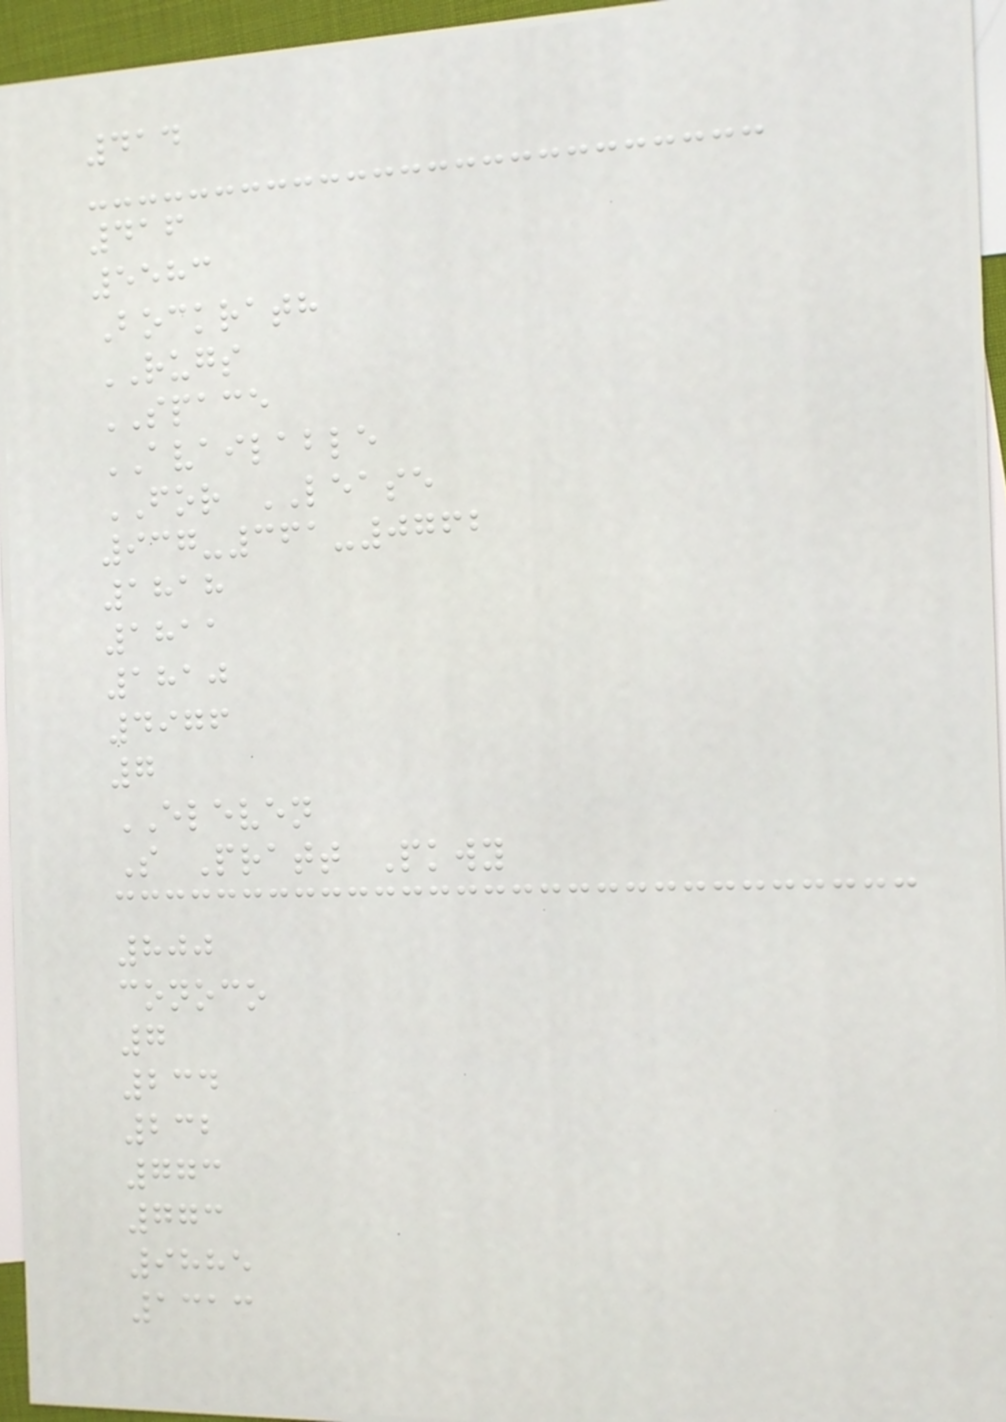414
416
5583
Bockrath
RUGS
SPACE
AVAILABLE
FOR LEASE
937-361-0762
1818
1811
1810
4976
7
ELEVEN
S Pratt Pkwy
800
conoco
7
234
232
773
773
9885
1313
